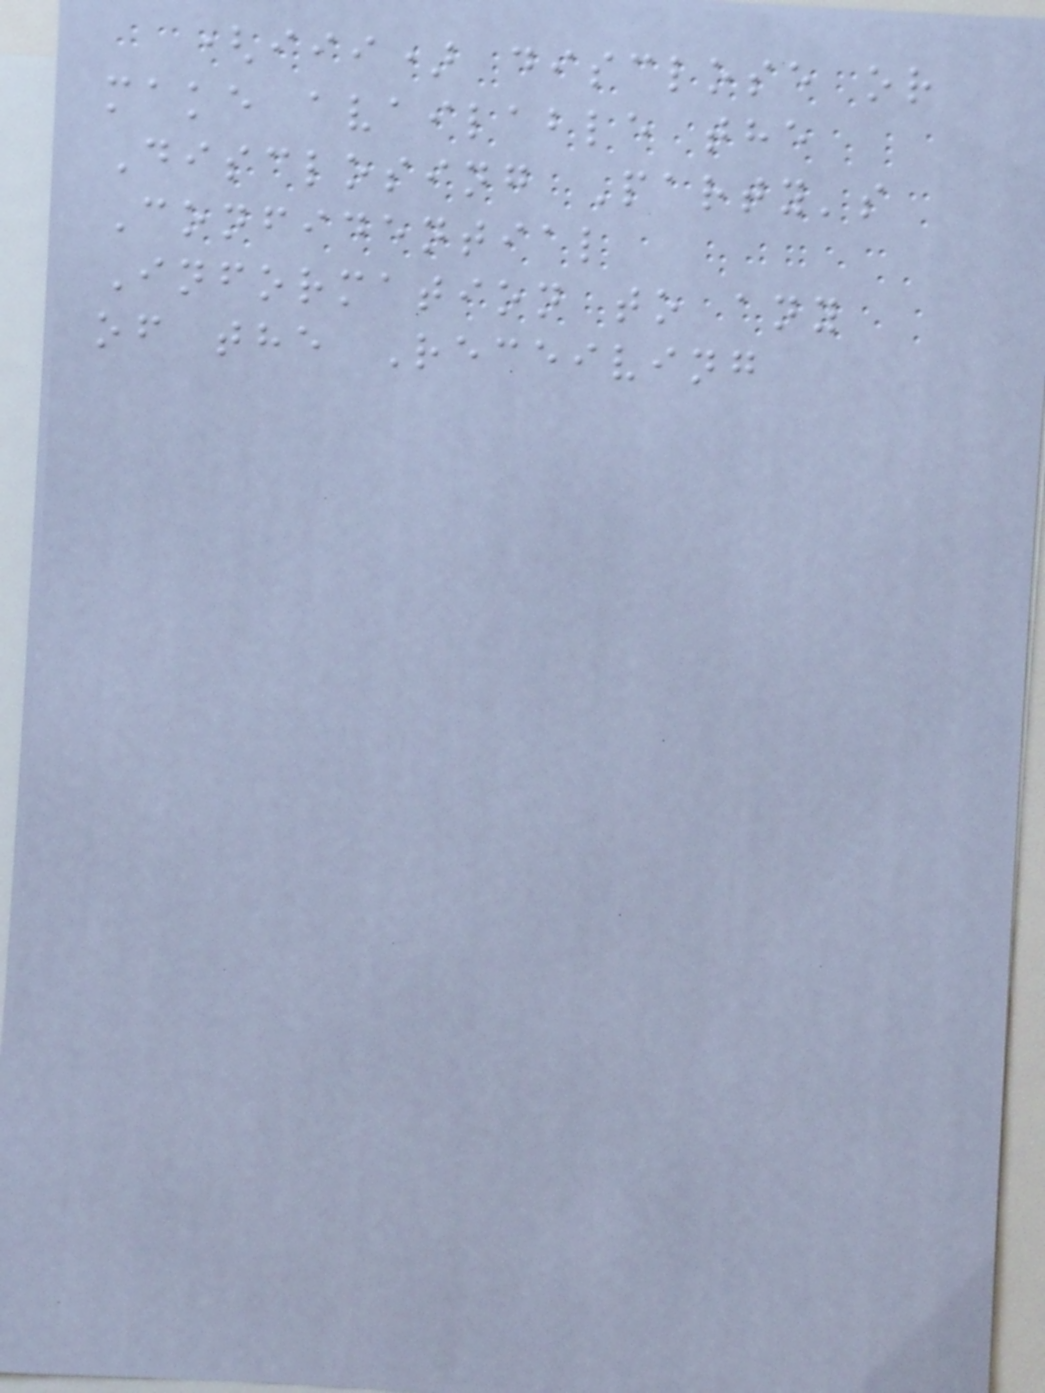(iii) disclose or
make available the
Disclosing Party's
Confidential
Information to any
of the Receiving
